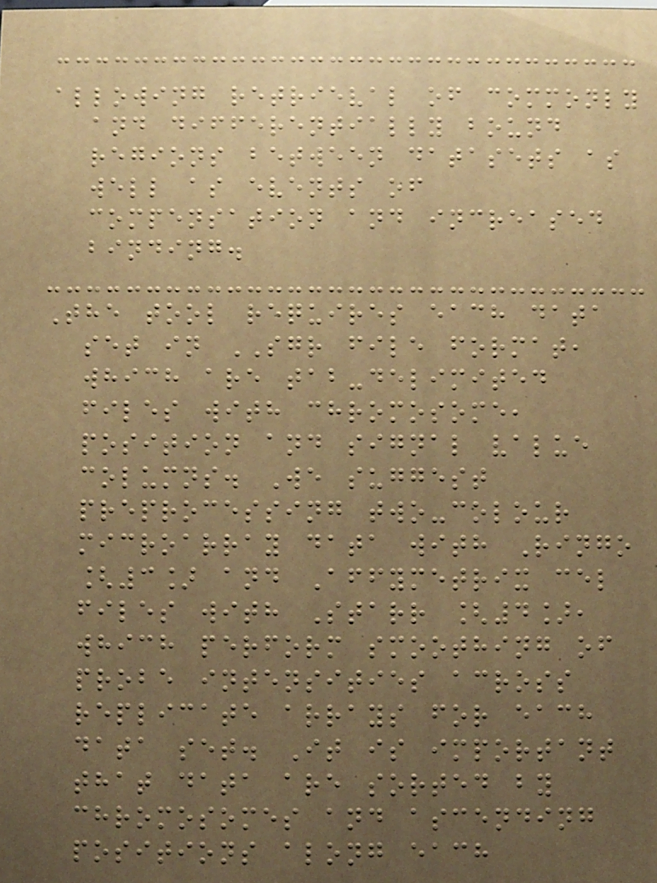allowing retrieval of commonly
and differentially bound
regions between datasets as
well as events of
compensation and increased
binding.
The tool requires each data
set in SGR file format,
which are tab-delimited
files with chromosome,
position and signal value
columns. We suggest
preprocessing two-colour
microarray data with Ringo
[3] and Affymetrix cel
files with Starr [4],
which perform smoothing of
probe intensities across
replicate arrays for each
data set. It is important
that data are sorted by
chromosomes and ascending
positions along each
